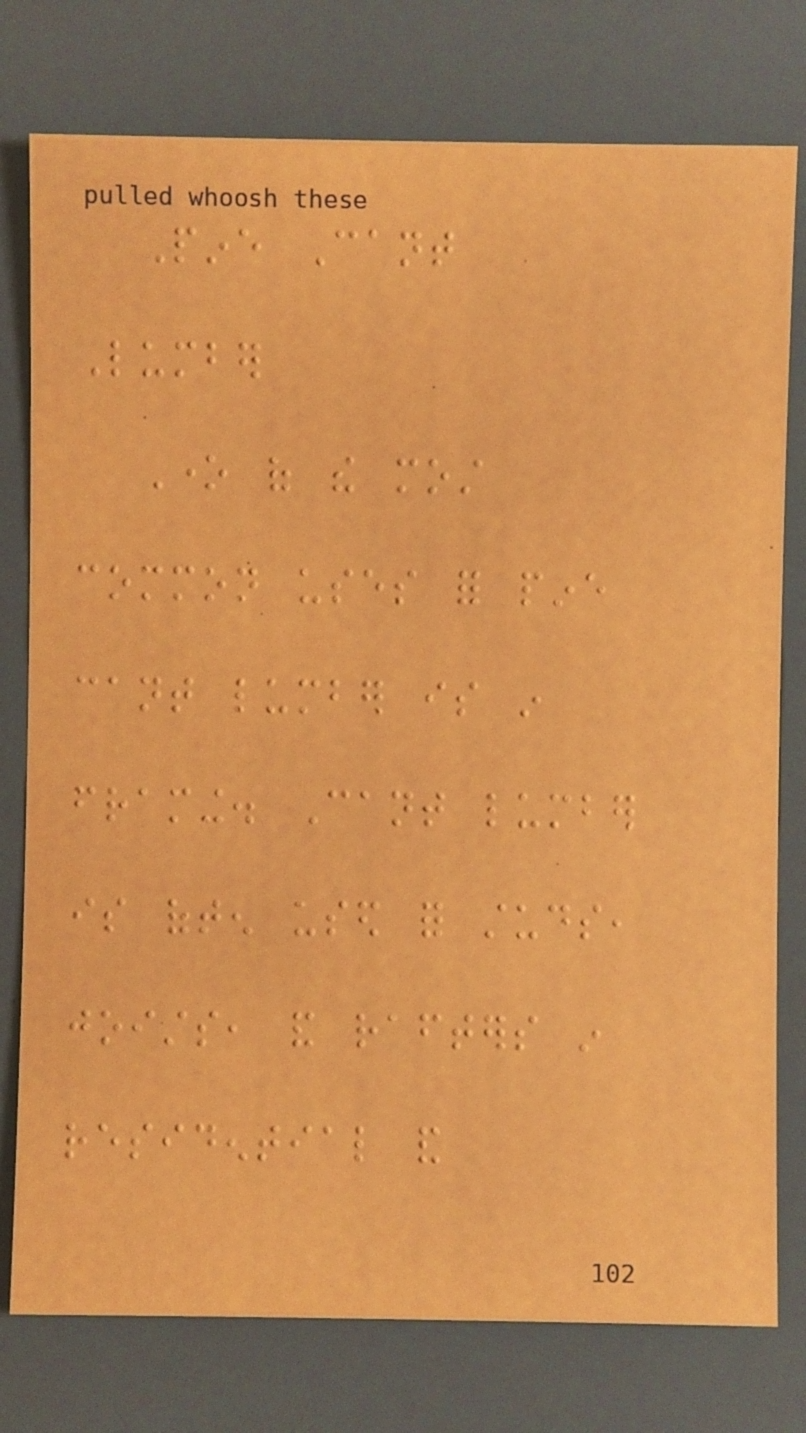Pine Cant
Lumber
One of the most
common uses for pine
cant lumber is in
framing. Cant lumber
is often used for studs,
joists, and rafters in
residential and
